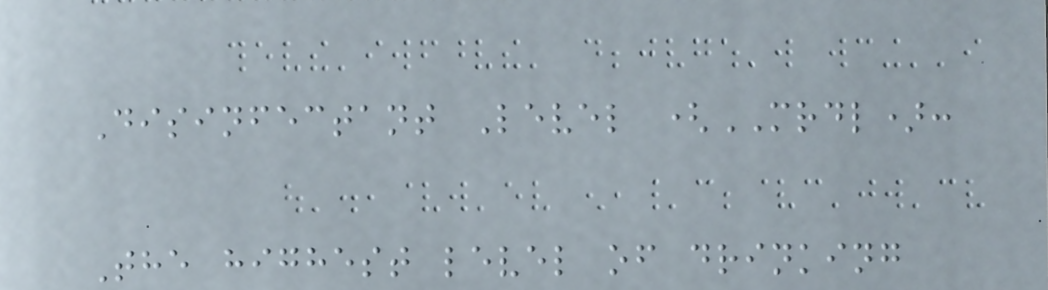Disinfectant Level (MRDL):
The highest level of drinking
